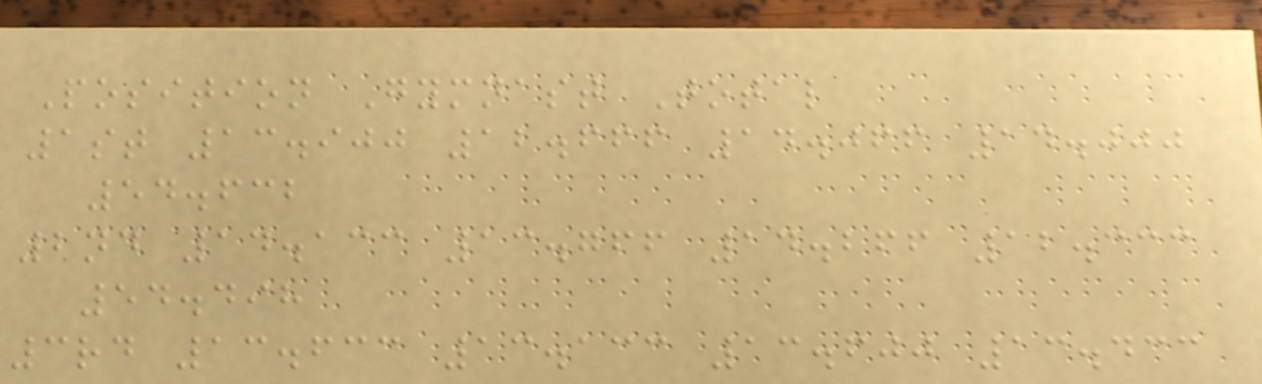Position Gymnast Total
1st 13.900 12.666 14.066 14.000
54.632
2nd 14.133 13.766 14.266 12.333
54.498
3rd 13.633 13.133 13.600 13.433
